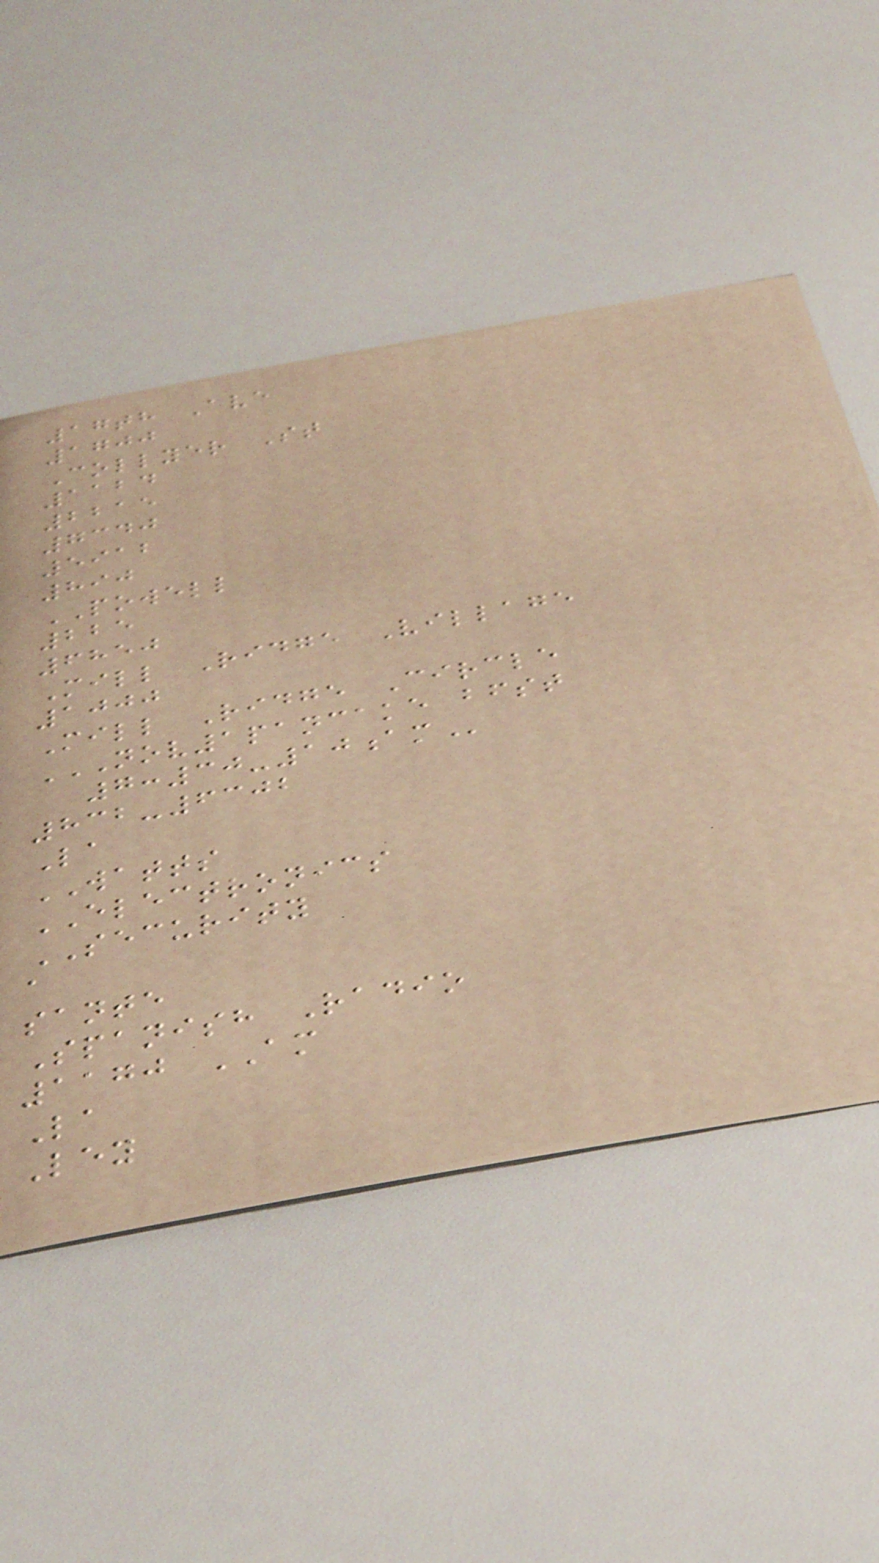17th Ave
1700
Collyer St
1124
2215
7340
5912
890
POWELL
225
6850
Mill Ridge Village
1000
Mill Ridge Circle
NOV1PANCAKE BFST
7:30-10AM
832-6302
La
WATTS
ELECTRONICS
SECURITY
a
sante
Spanish Radio
1170 AM
La
Ley
